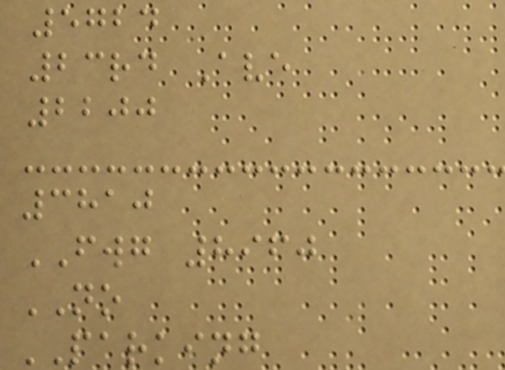5724
23rd Ave
2200
3810
FWG 8960
NO
PARKING
